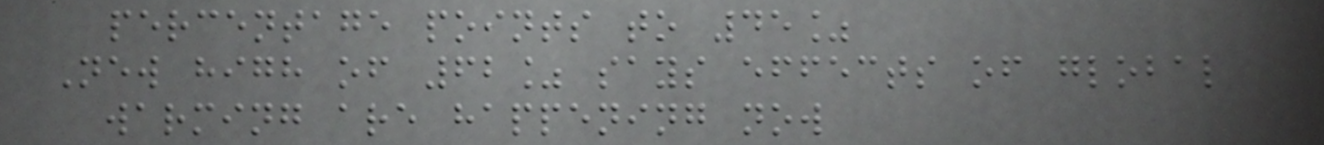percentage points to 45%
New high of 62% says effects of global
warming are happening now
